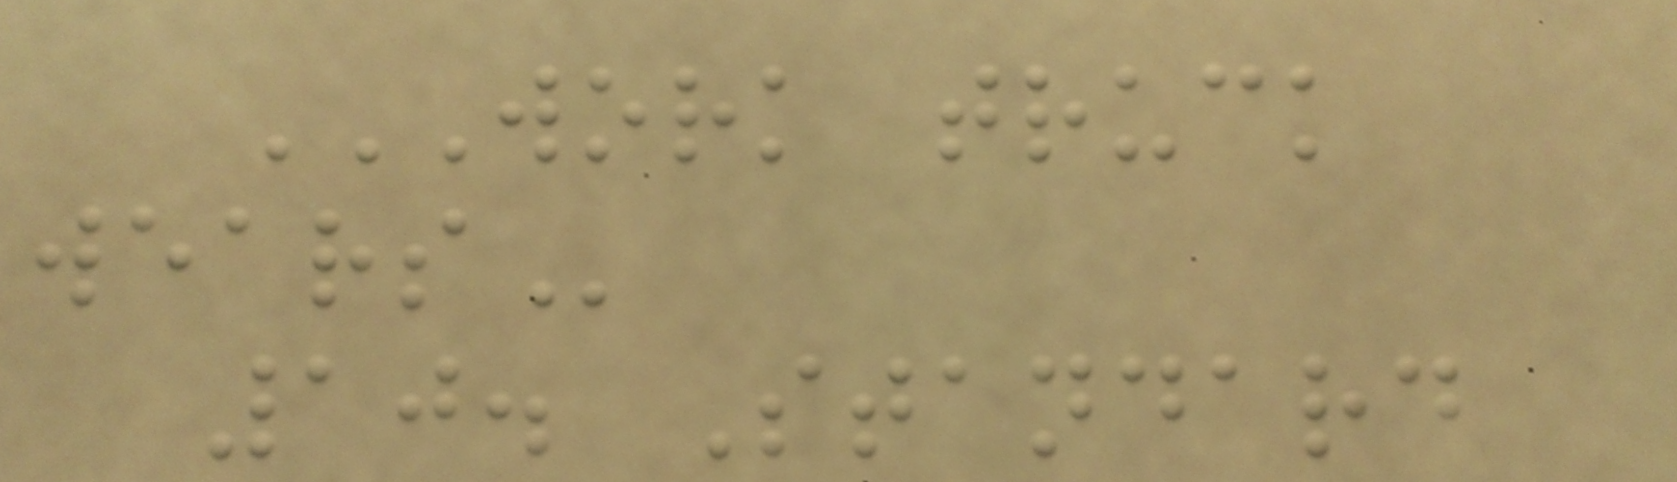WORK TRUCK
WEARS
10. Standard
